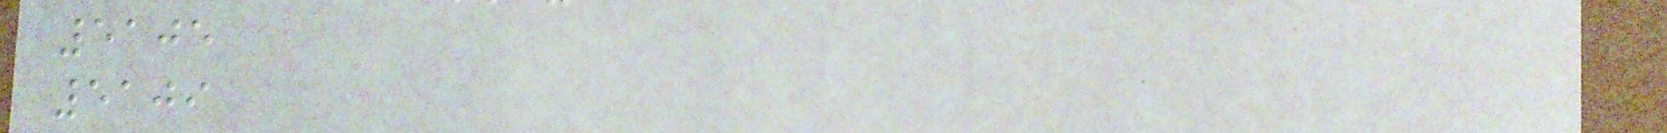5105
5109
